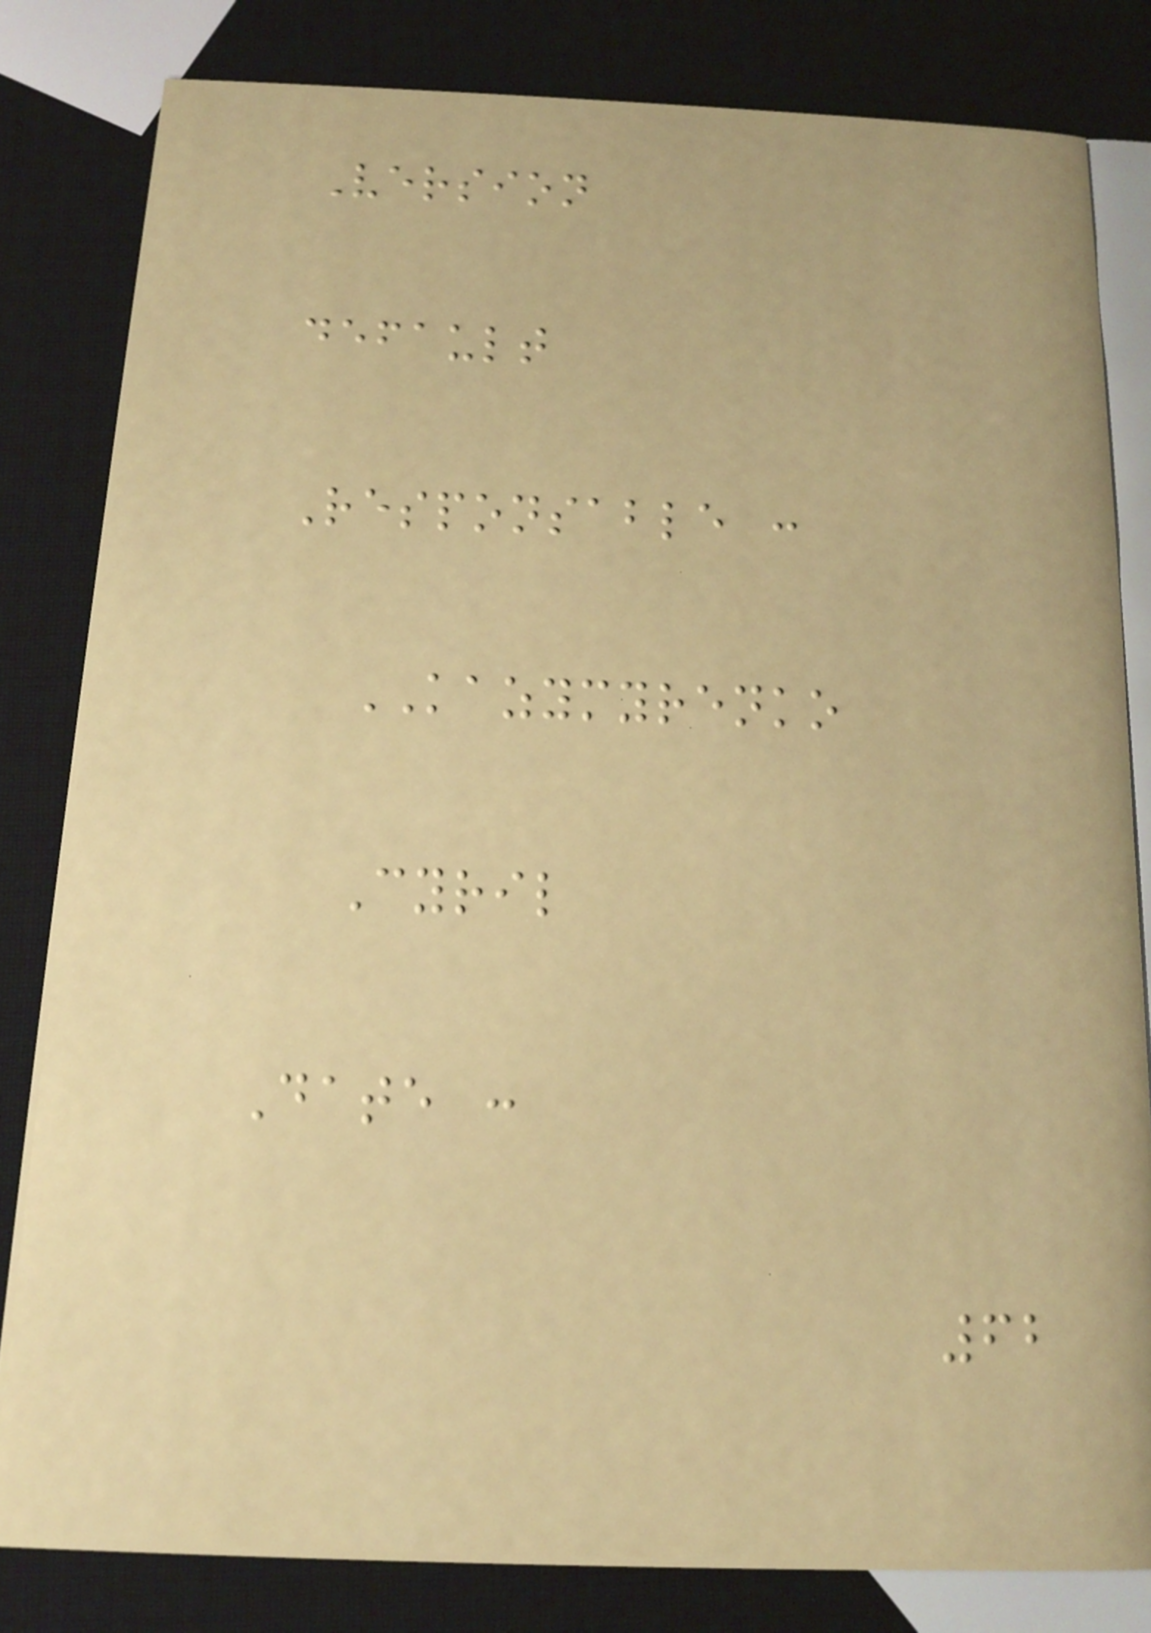Version
default
Responsable :
KAZYMYRENKO
Cyril
Date :
62
